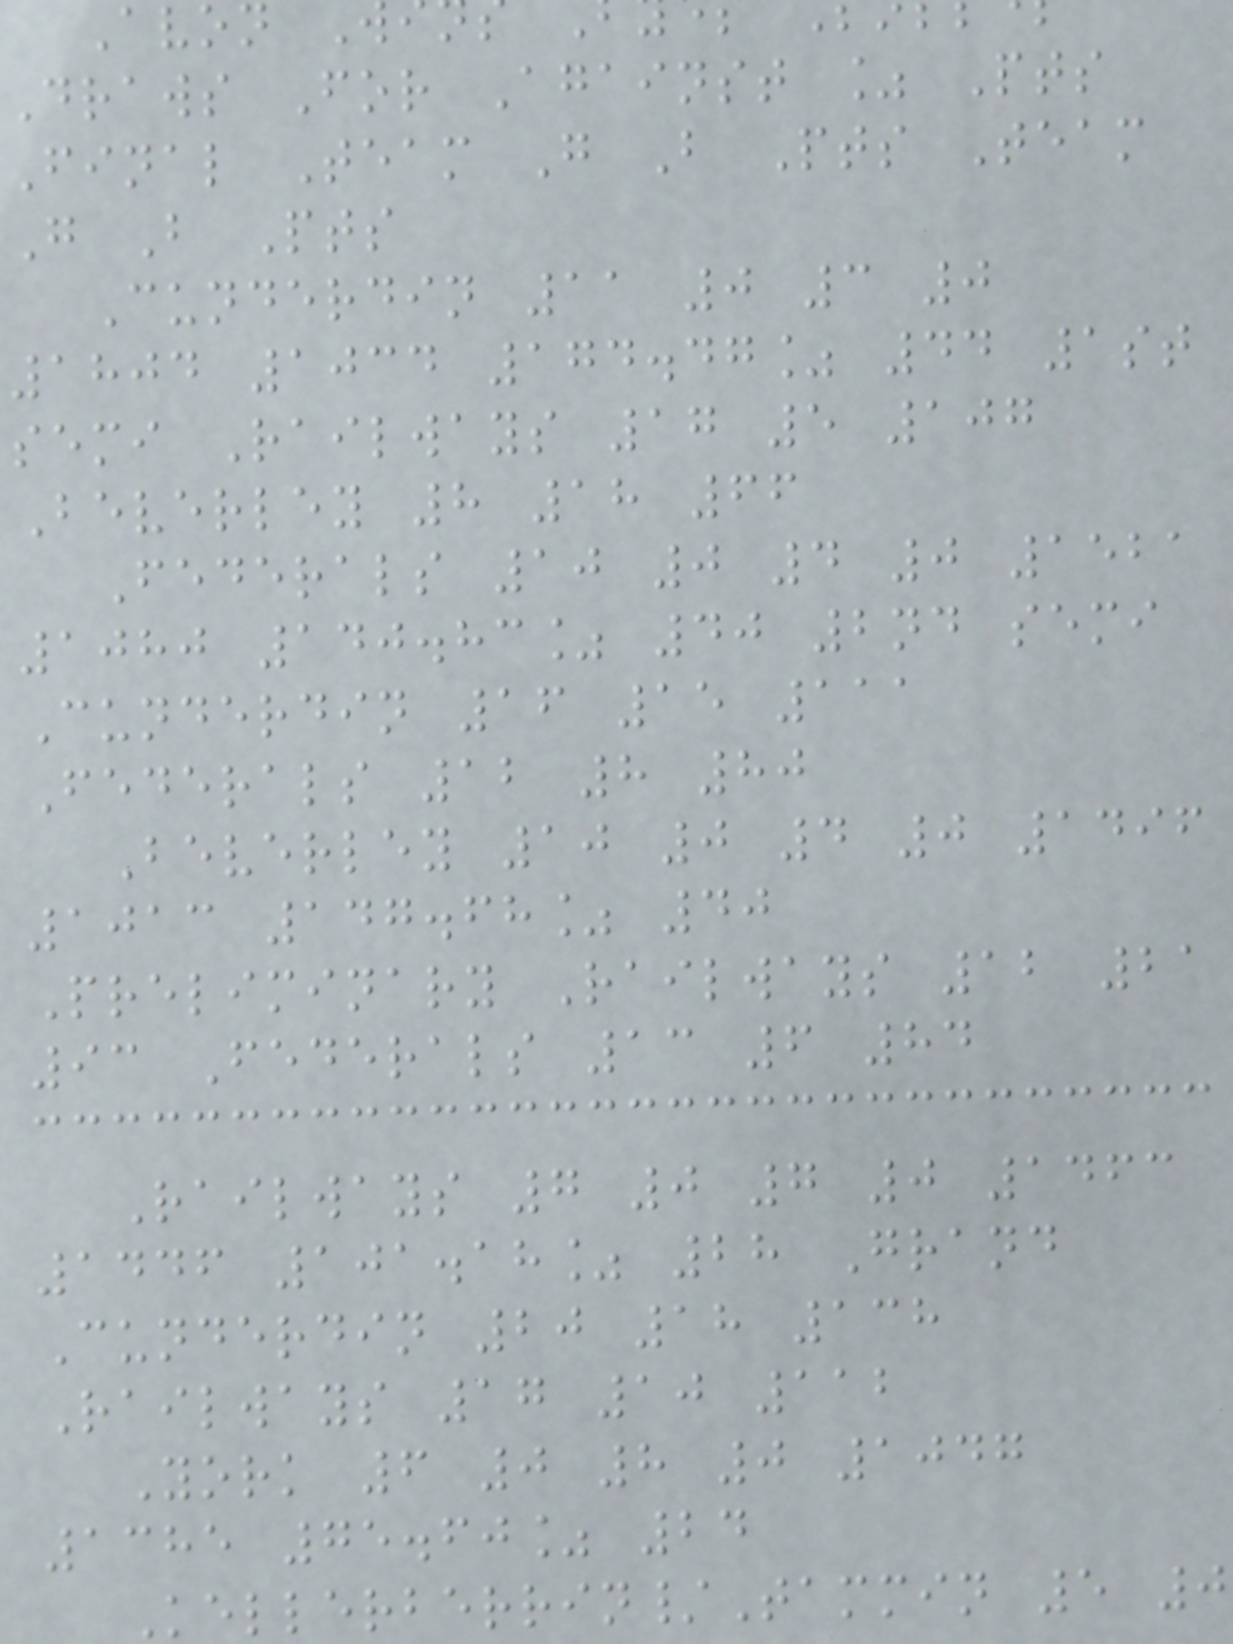Draws For Against % Pts
Final Team G B Pts Team
G B Pts
Cunderdin 11 0 3 0
1804 1034 174.47% 44 1st
semi Railways 17 5 107
Beverley 8 18 66
Federals 10 0 4 0 1521
1080 140.83% 40 2nd semi
Cunderdin 16 15 111
Federals 12 8 80
Beverley 10 0 4 0 1496
1013 147.68% 40
Preliminary Railways 12 21
93 Federals 13 6 84
Railways 7 0 7 0 1463
1446 101.18% 28 Grand
Cunderdin 20 18 138
Railways 17 10 112
York 6 0 8 0 1047
1385 75.60% 24
Kellerberrin/Tammin 5 0
